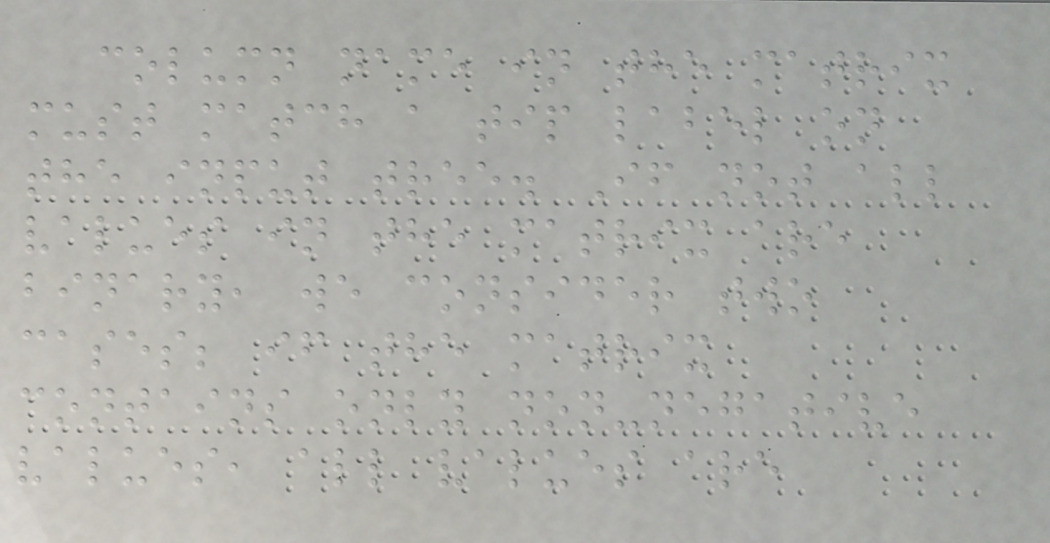column name in the matrix
must match a tip label on
the input tree. If not all
values in the matrix are
binary, we consider two
cases; if the matrix
contains only non-negative
values, all values are
